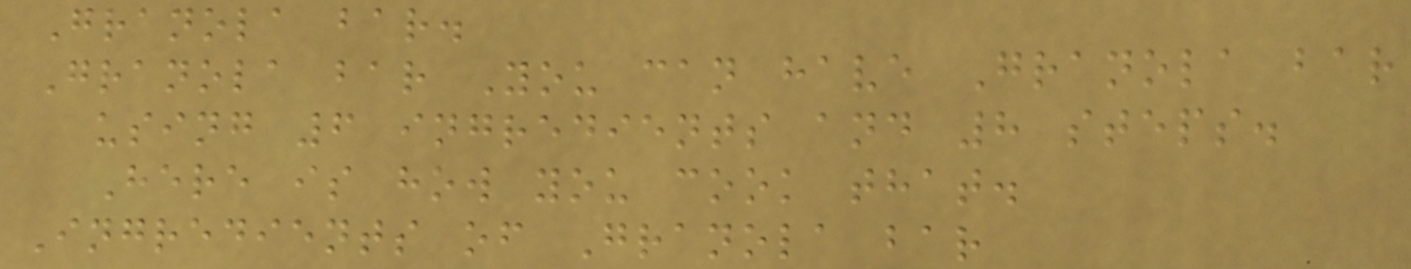Granola bar.
Granola bar You can have Granola bar
using 6 ingredients and 8 steps.
Here is how you cook that.
Ingredients of Granola bar
